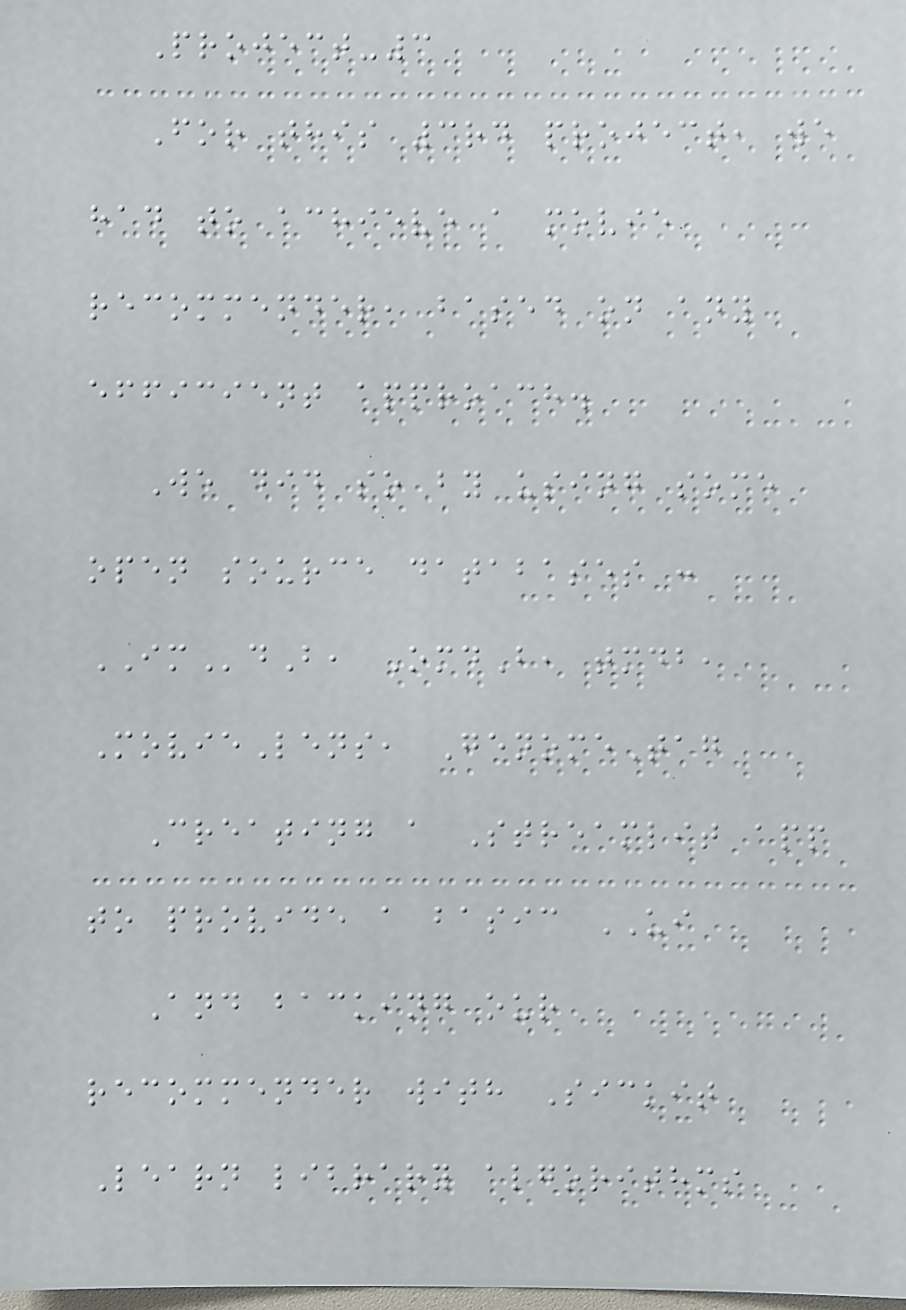Project-3
For this 3rd project, we
had to achieve a movie
recommender, based on any
efficient approach.
We did so by using some
open source databases :
IMdB, OmdB, tmdb,
MovieLens, GenomeTag
Creating a Streamlit app
to provide a basic UI
And backing our
recommender with Sickit
Learn library algorithms
